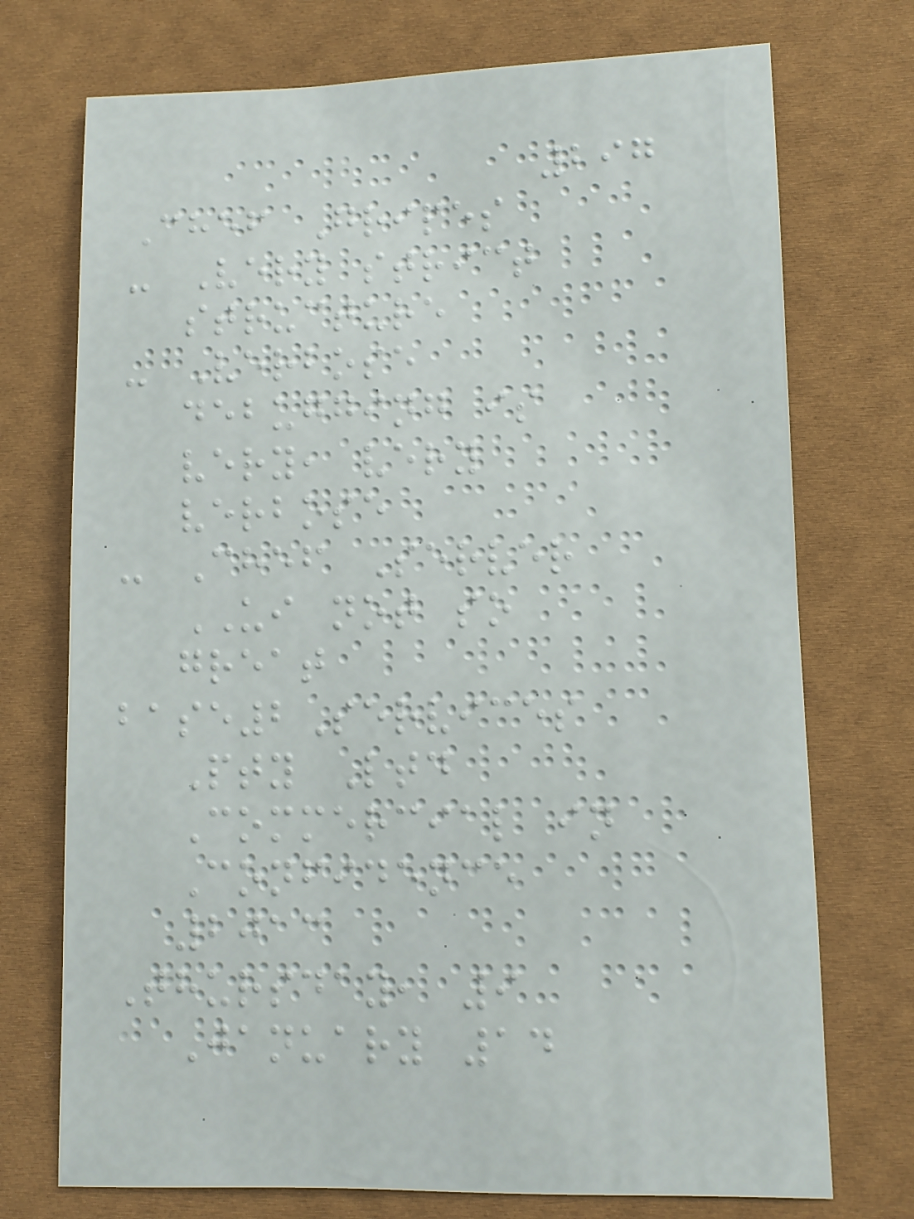297
Chef Gripes
- Very strict
structure
- Verbose
debugging is
very, very
verbose
- Chef Server
UI not so
great
base2Services
Pty Ltd
Commercial in
Confidence
2013
Thursday, 9
January 14
